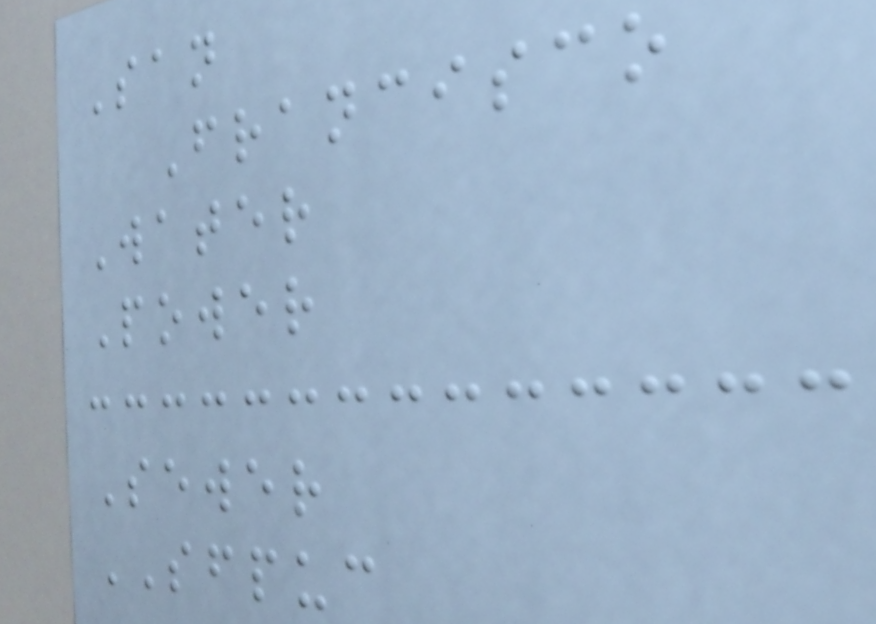San
Francisco
Water
Power
Sewer
SFPUC
